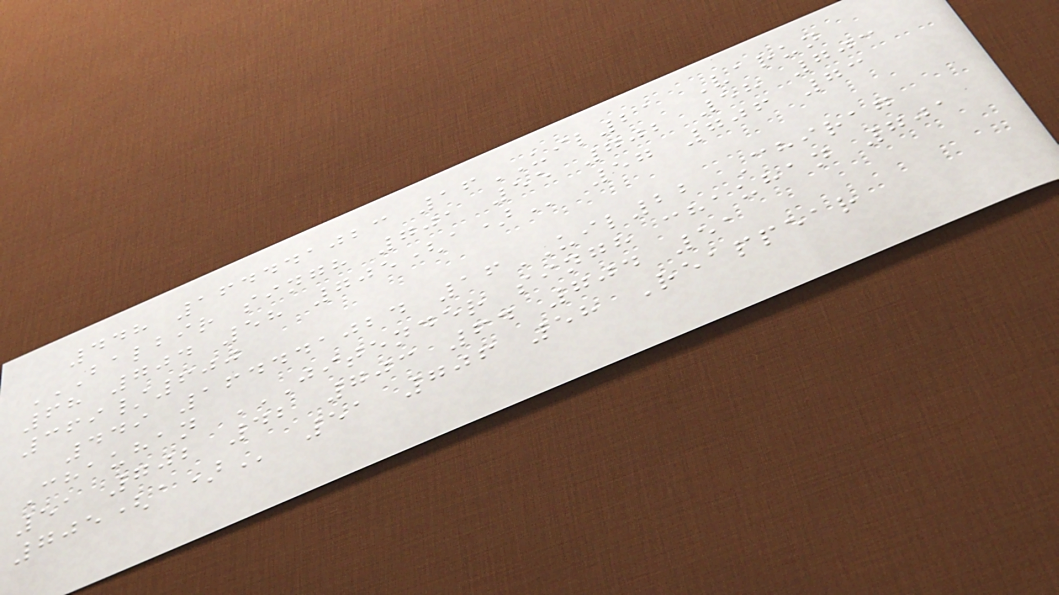448 164441023 16UIL21 Varun
BALBIR SINGH 701 55 702 58 703
68 704 58 705(A) 57 706 73
369/600
449 164441024 16UIL22 Chirag
Chauhan JITENDER SINGH CHAUHAN 701
51 702 42 703 64 704 51
705(A) 51 706 58 Reappear
